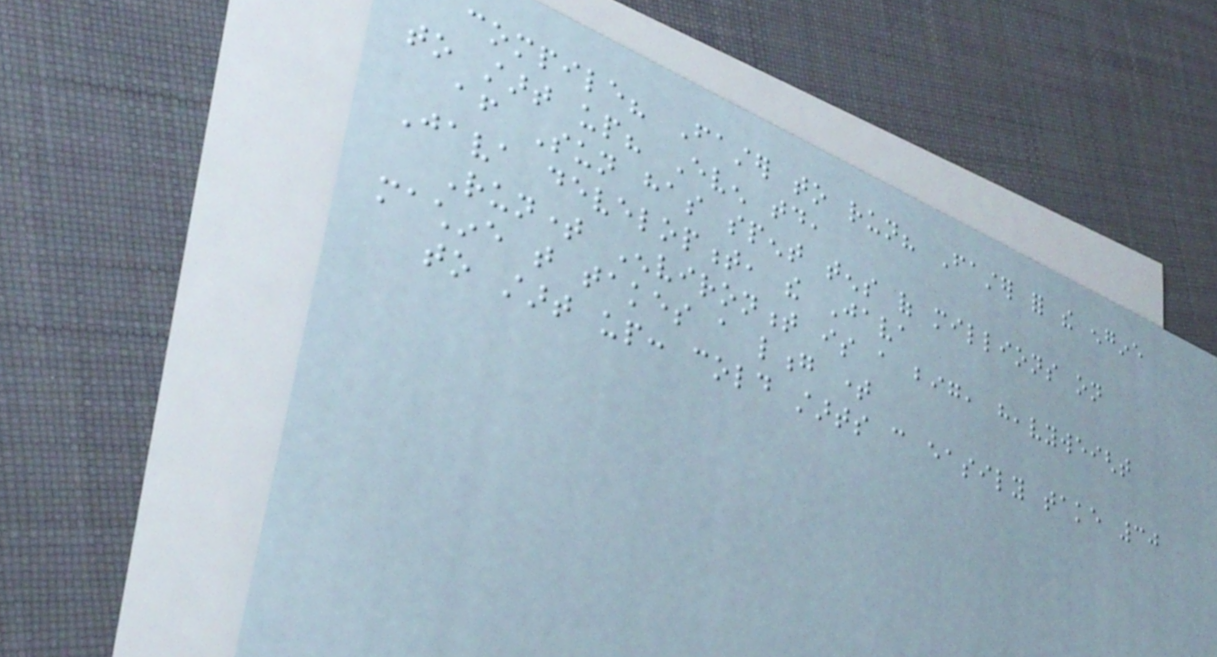compile? Faster to run? Faster for the engine
to start up? Even today,
after Sun has spent tens of millions on
Java development, the Java
Runtime Environment is a big, heavyweight
machine that takes a long time
to start up: cold starts can easily take 30
